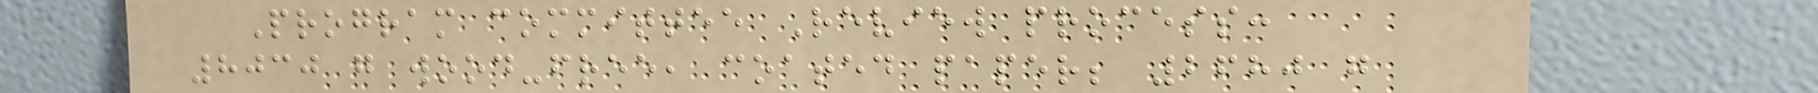Program committee Review process:
8030 g wood-free, coated paper; 2680 g
